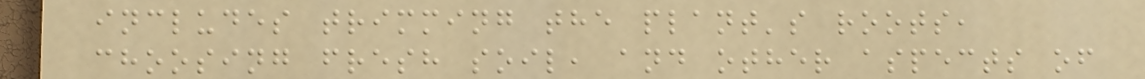includes trimming the plant's roots,
choosing fresh soil, and other aspects of
